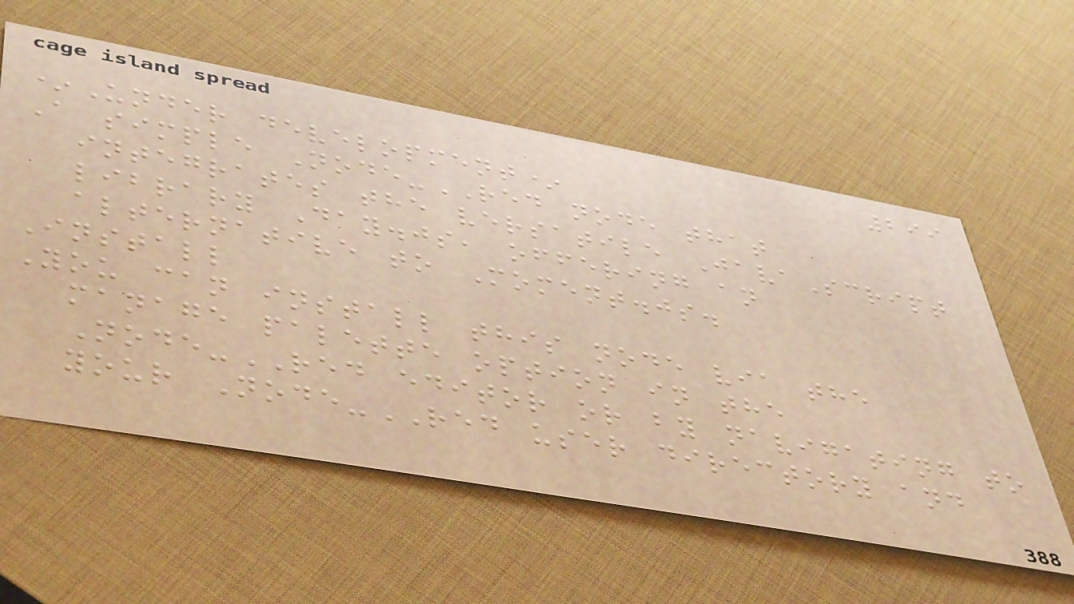299
*Under development*
A simple Node-RED node that
integrates the versatile JavaScript
library Day.js, offering an
alternative to Moment.js.
Install
You can install this node via the
manage palette option in the
Node-RED editor or by navigating to
your Node-RED user directory and
